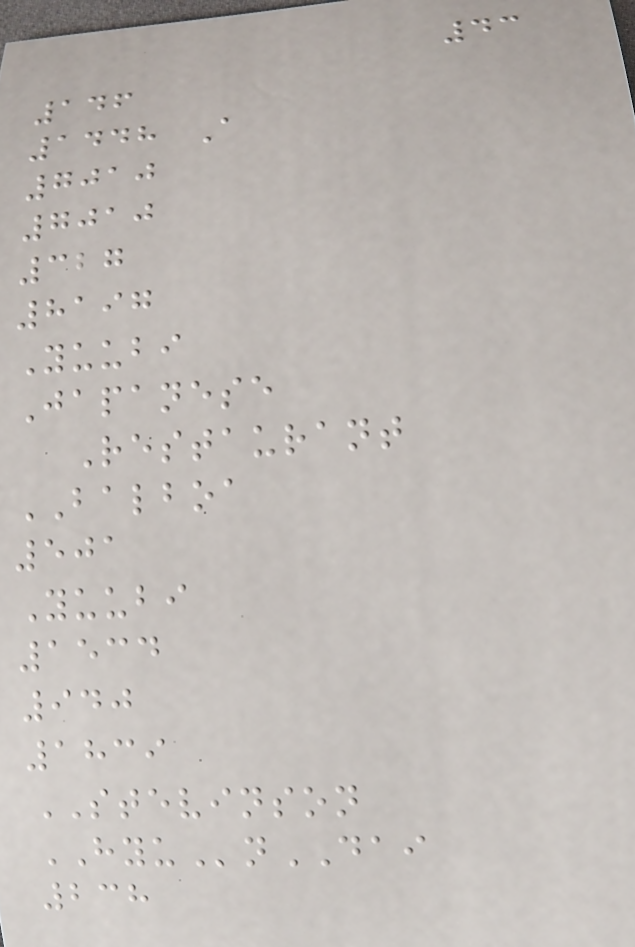43
146
1448 A
7010
7010
327
8197
Yuubi
Japanese
Restaurant
BALBOA
501
Yuubi
1534
940
1839
STEVINSON
HYUnDAI
238
